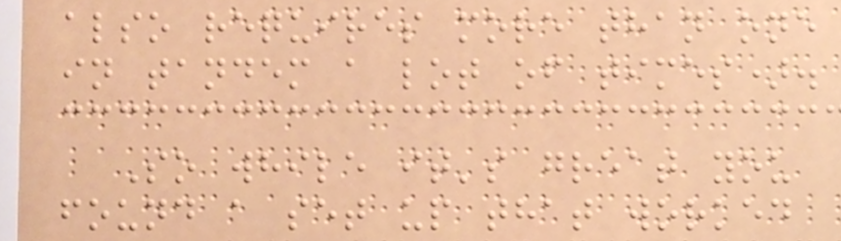also requires more than one
in tandem a lot of times).
So while it's great you
found a set up that worked
